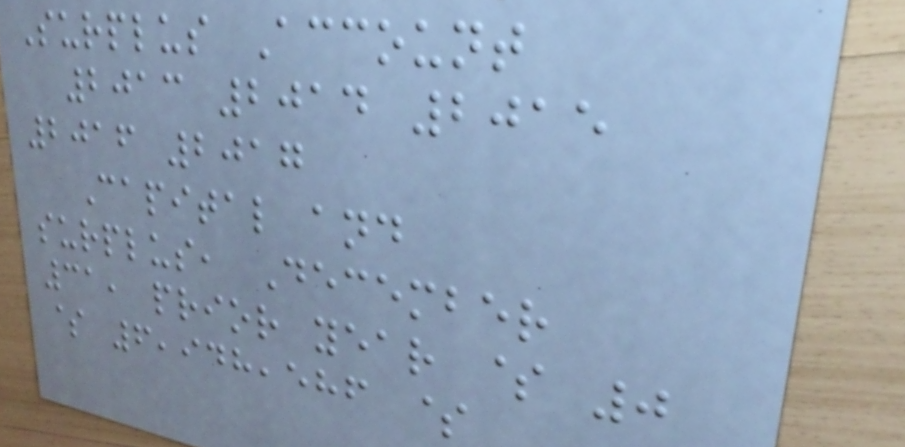Surplus Account
2013 2014 2015
2016 2017
Capital and
surplus, December
31, prior year $ 0
$ 6,948,586 $
